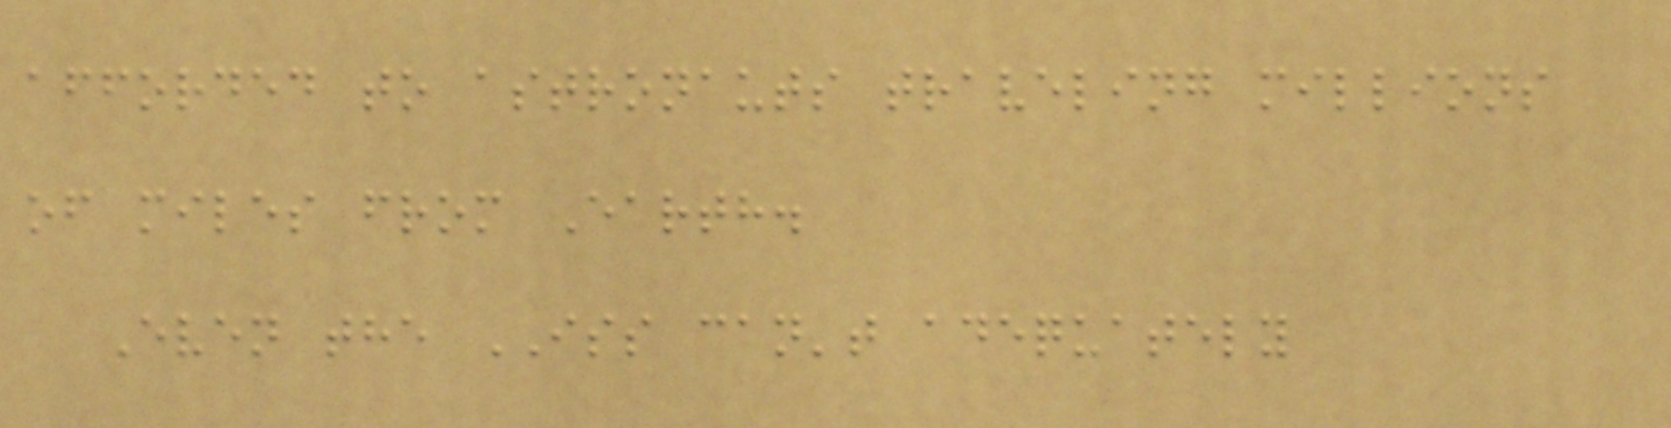afforded to astronauts traveling millions
of miles from Earth.
Even the ISS can't adequately
